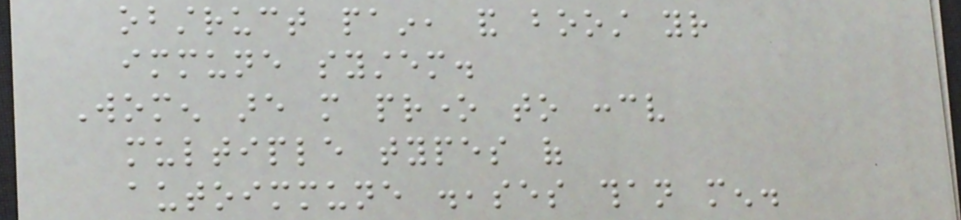obstruct pain, and boost your
immune system.
Women are more prone to conceive
multiple types of
autoimmune diseases than men.
